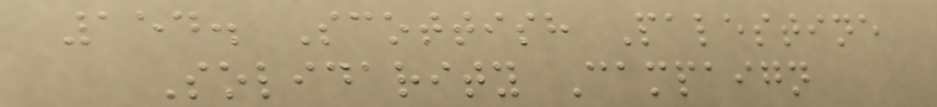154. Scottish Palestine
Solidarity Campaign
